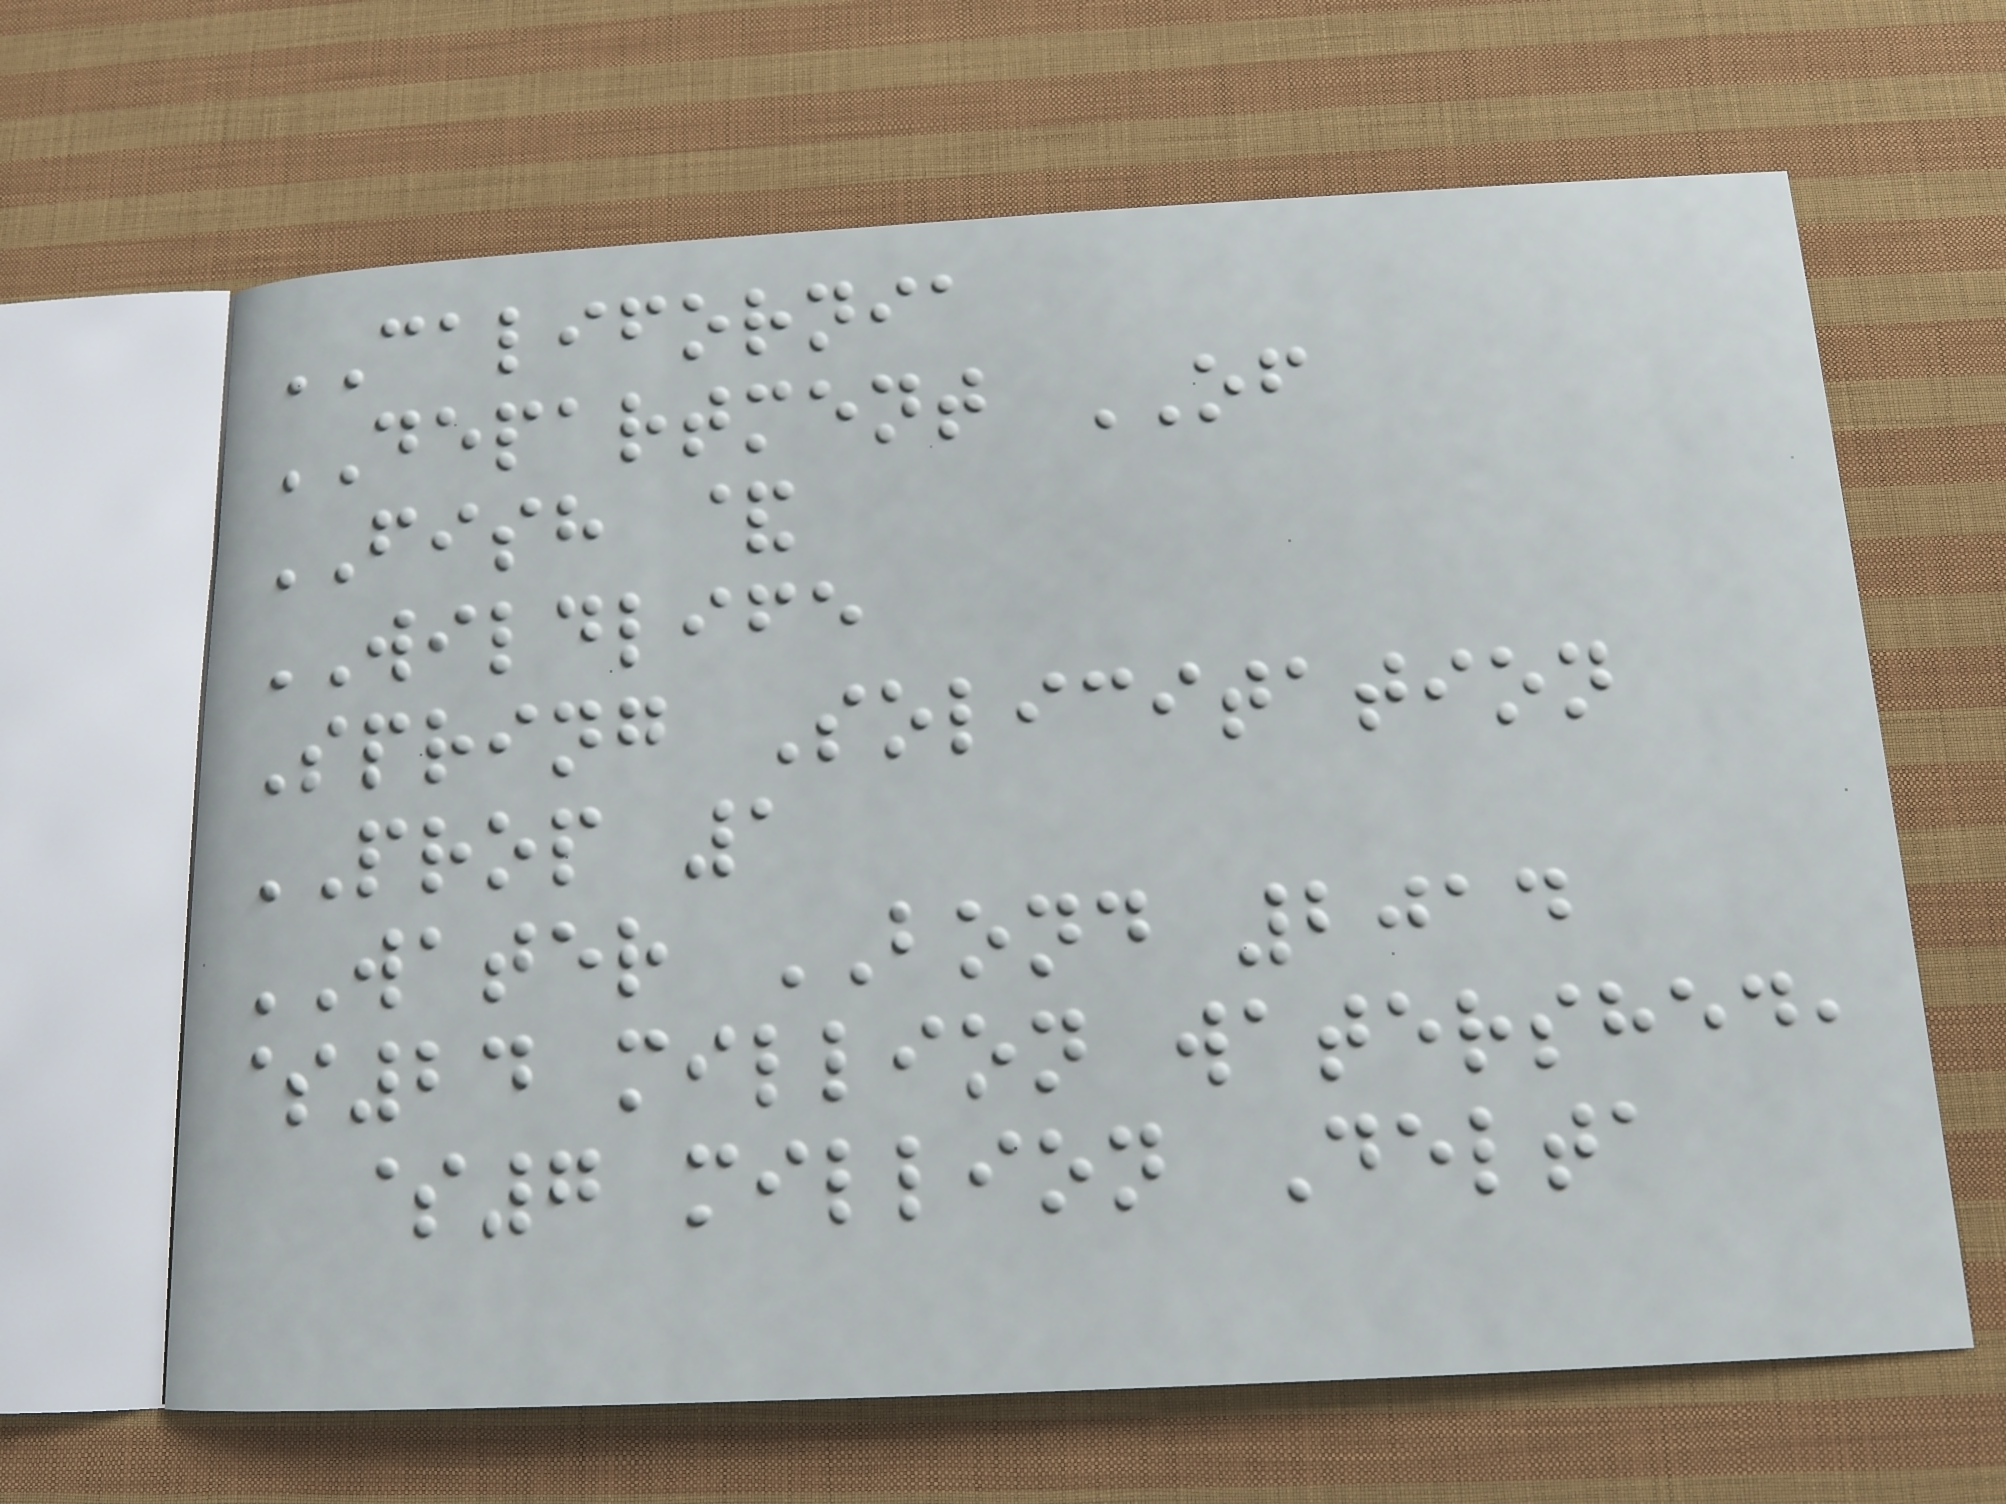CALIFORNIA
DEPARTMENT OF
FISH &
WILDLIFE
Spring Solicitation
PROP 1
WATER BOND 2014
$24 million watershed,
$7 million Delta
